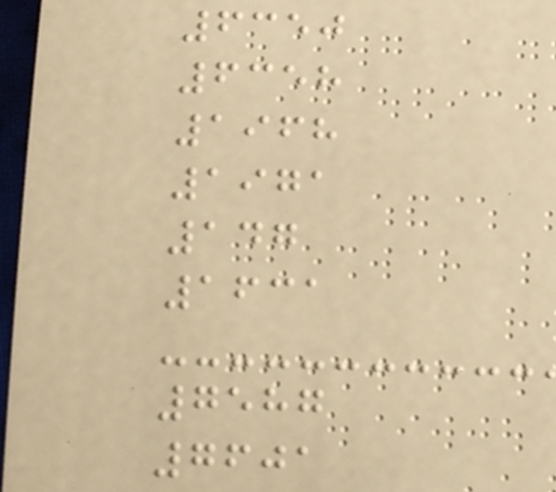6350
6358
1968
1971
147
1631
7587
7601
